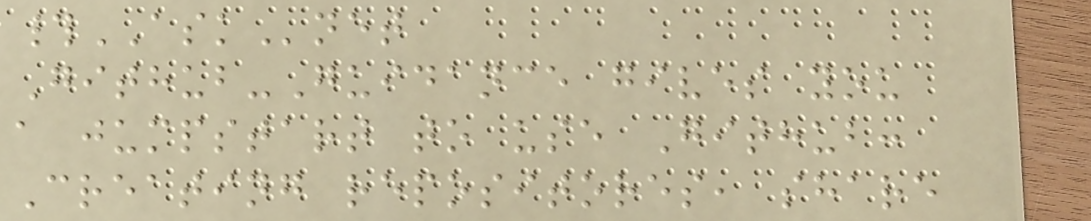#ASKnet
Github-Guidance gives you
a jumpstart to use Github:
Creating repositores, share
